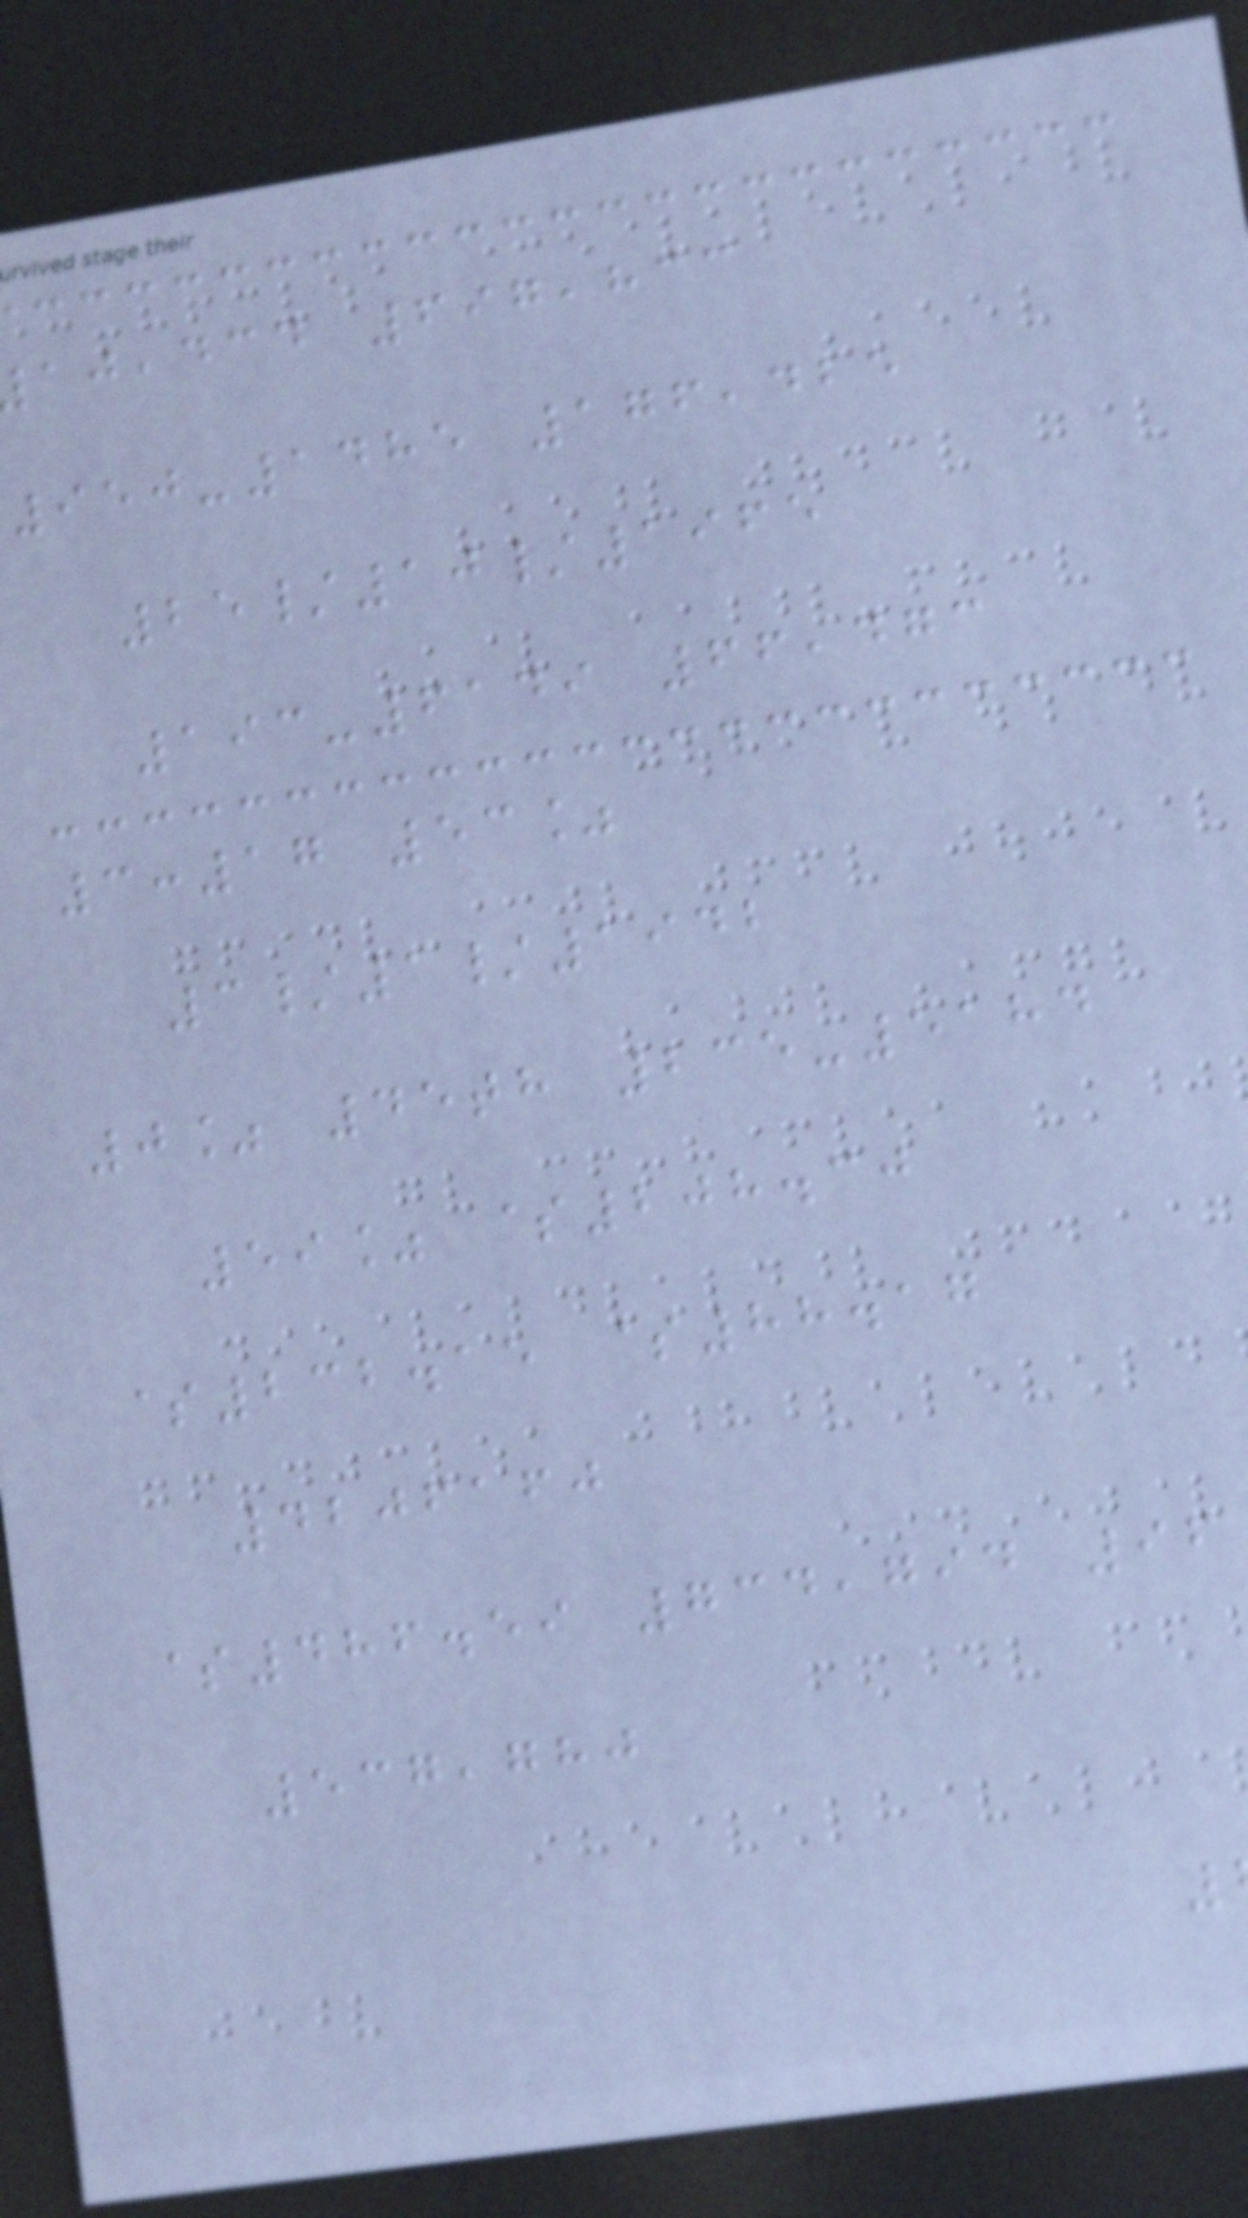,dcd 697,833
950-1485 176,425
25/10/1965
193-6149 66,473
3:17 53%
3/1/1942
0% 45th 235-5184
59% $208.30
$232.15 $88.17
4206160
$486.59 734,794 96
537,780
